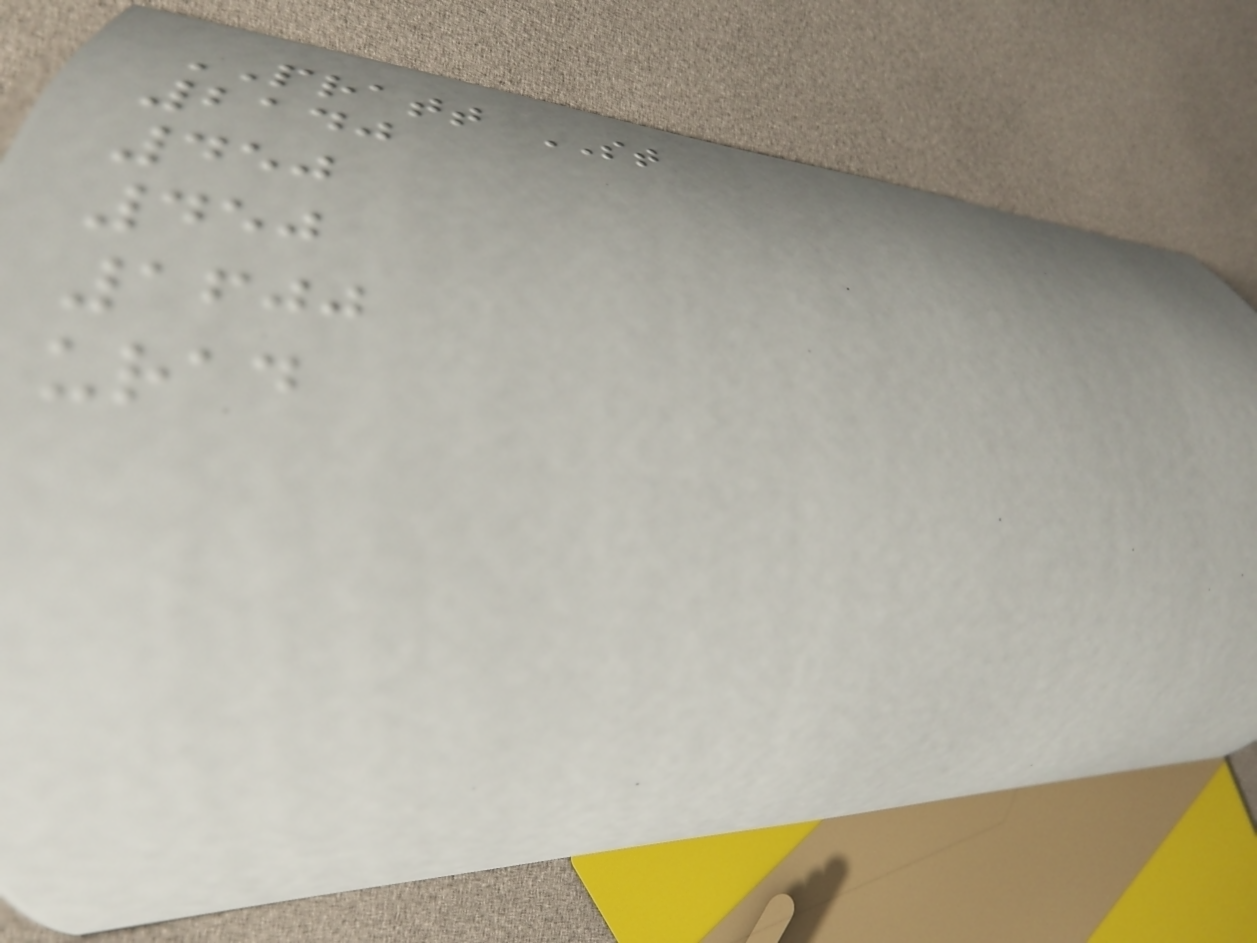PRATT ST
2140
450
450
1600
urad
